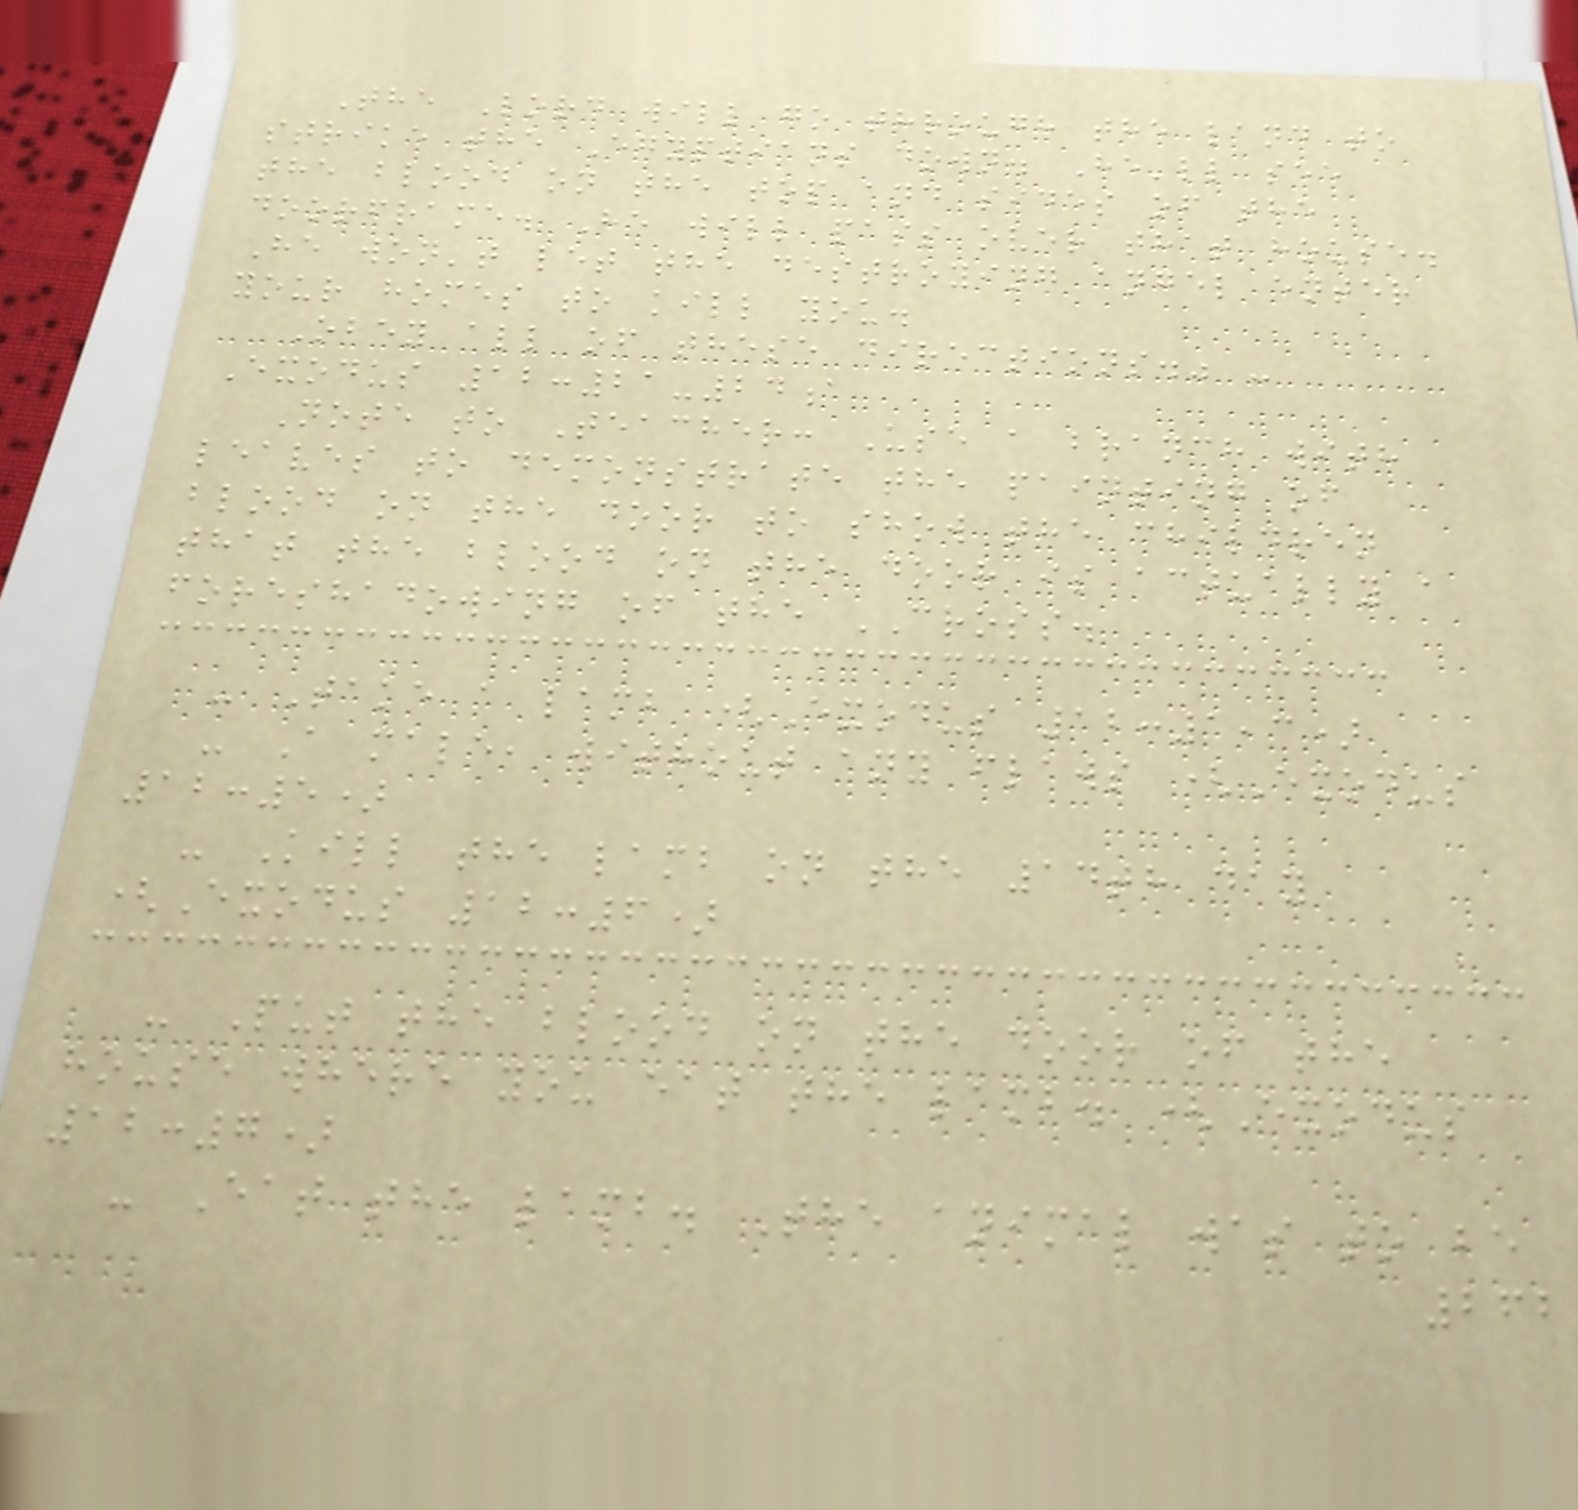The Lord will go through the land to
strike the Egyptians down. He'll see
the blood on the top and sides of the
doorframe. He will pass over that house.
He won't let the destroying angel enter
your homes to kill you.
Obey all of these directions." -
Exodus 12:21-24a
Note to Teacher: Use a branch with
leaves to demonstrate the painting of
blood on the door to show the children
that the blood on the door is actually a
foreshadowing of the CROSS.
- Take a lamb (Exodus 12:1,3)
- A male, without any flaws (Exodus
12:5)
- Kill the lamb on the 14th day
(Exodus 12:6)
- Put the blood on the door of the
house where you eat the lamb. (Exodus
12:7)
- Eat the lamb. The animal was to be
262
